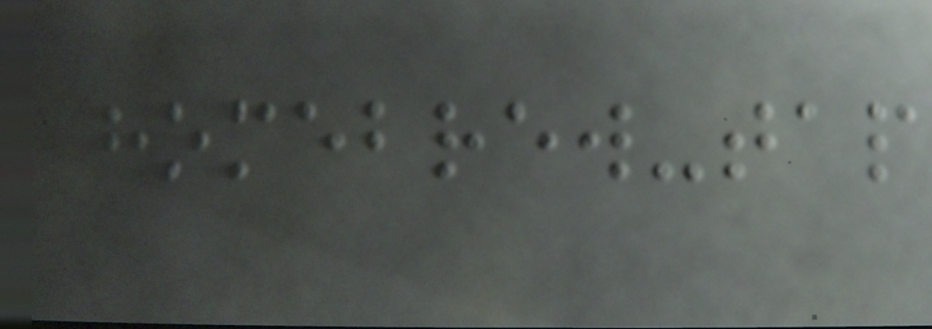homebrew-tap
